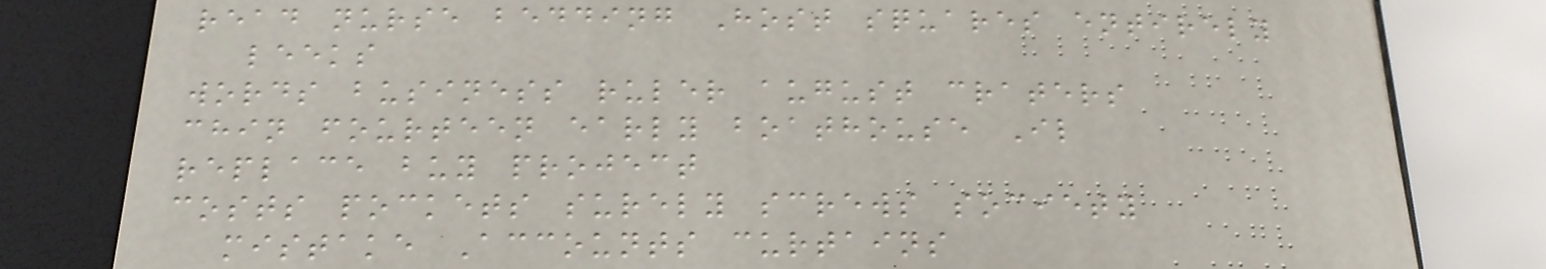read nurse bedding Host squares entirely
leeks
words business ruler august craters
chin fourteen early boathouse Il
replace buy project
costs pockets surely screws society
mistake Accounts curtains
